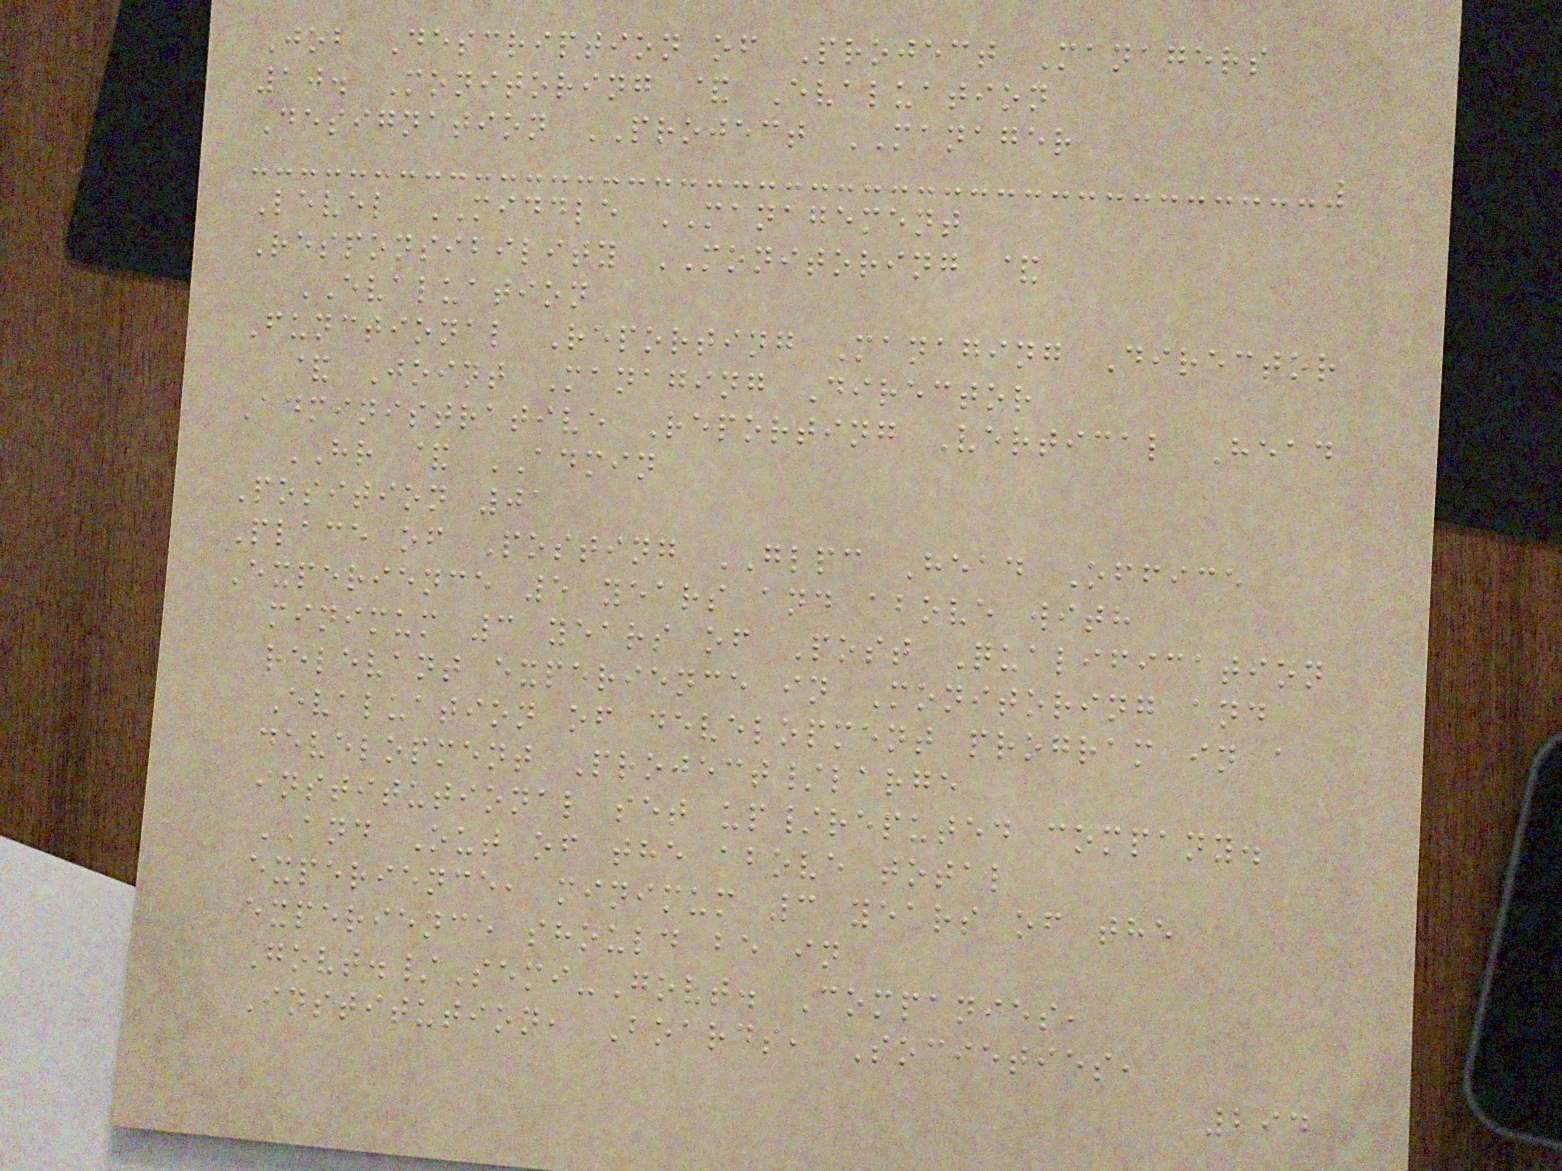Job Description of Project Managers
10. Monitoring & Evaluation
Designation PROJECT MANAGER
Level MIDDLE MANAGEMENT
Responsibility MONITORING &
EVALUATION
Functional Reporting Managing Director
& Joint Managing Director
Administrative Reporting Vertical Head
HR & ADMIN
Position 01
Place of Posting GLPC Head Office
Experience 5 years and above with
minimum 3 years of Post Qualification
relevant experience in Monitoring and
Evaluation of development program in a
development Project/large
institutional set up/reputed company.
AND Out of the above total
experience, minimum 3 years of the
experience should be in
Govt./Semi-Govt. Companies,
Institution, Boards, Societies,
294
